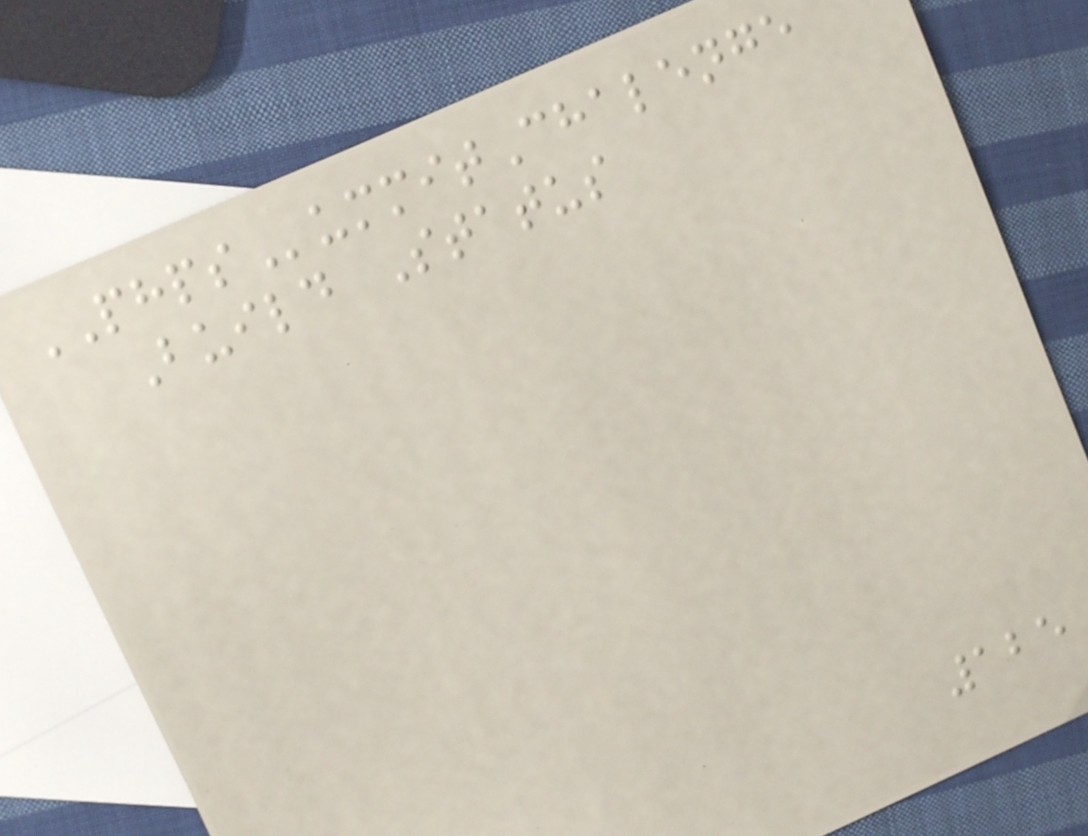PHPSummitChalenge
Build Status
125
